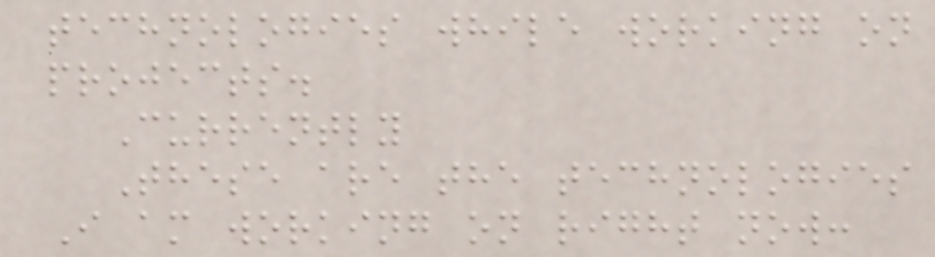technologies while working on
projects.
Currently
These are the technologies
I am working on right now:
